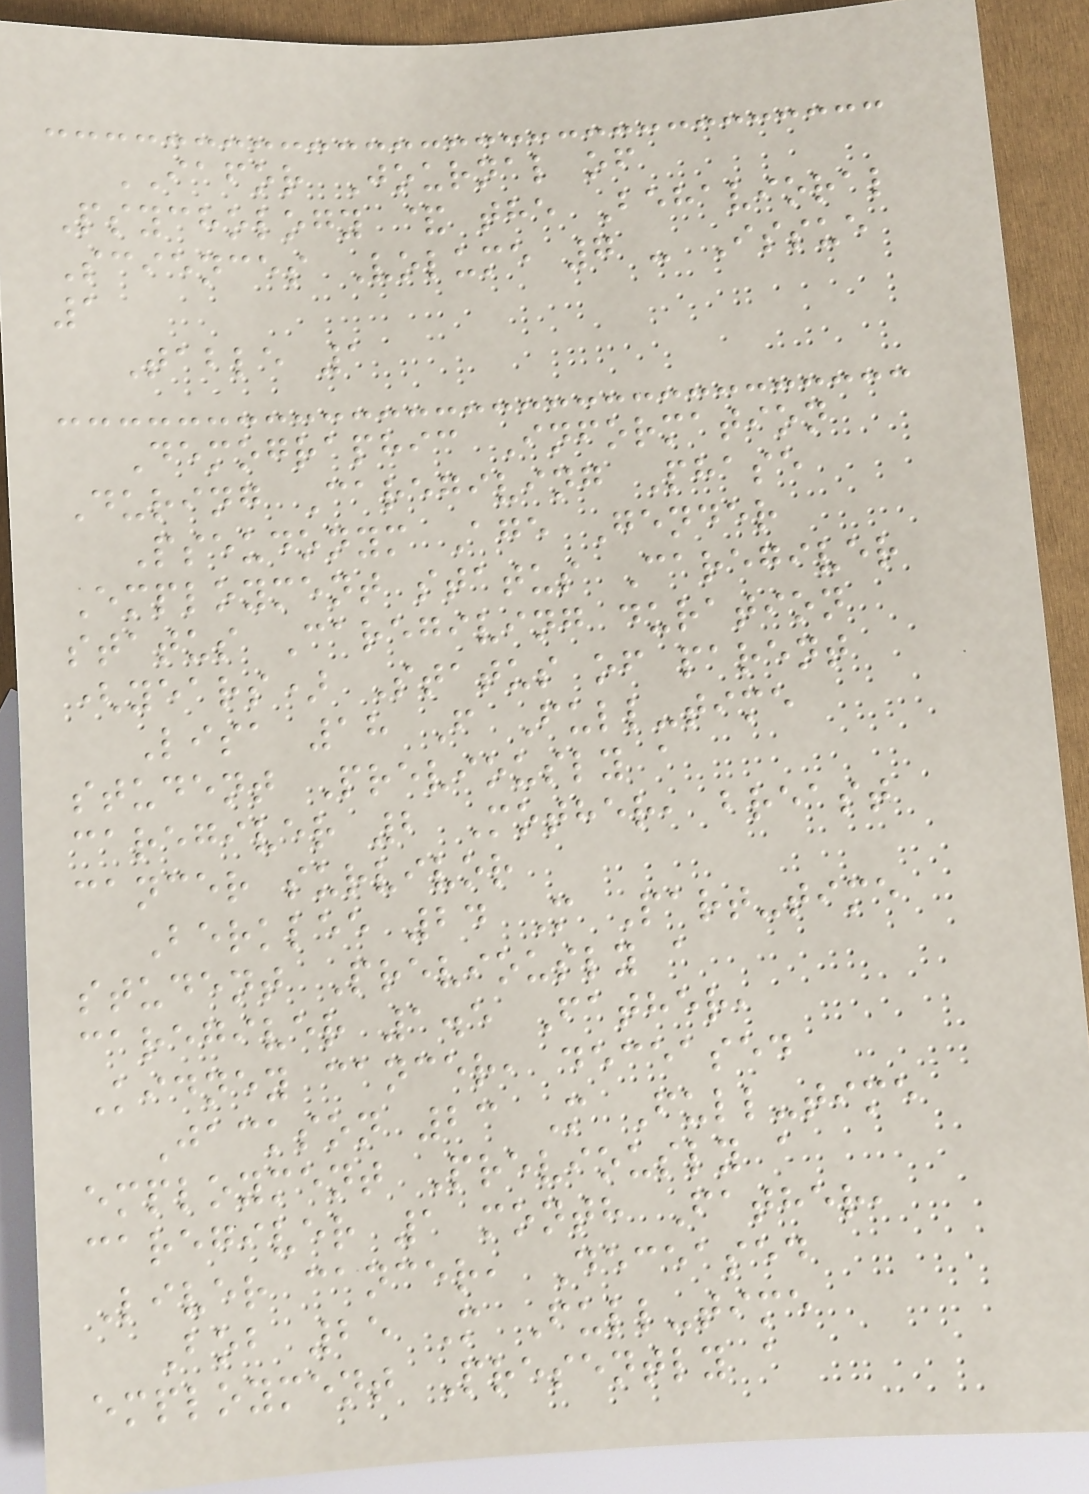IAFOR Journal of
Psychology & the Behavioral
Sciences Volume 7 - Issue
1
Table 1
Demographic Information
During Caregiving Phase
Pseudonym Age Gender
Employment status Caregiver
status Caregiving duration
(years) Status of parent
Lisa 18 F Full-time
student Previously a
caregiver 2 Mother, breast
cancer survivor
Berklee 24 M Part-time
student Previously a
caregiver 1.5 Father,
Kidney cancer, deceased
Jackson 23 M Full-time
employment Previously a
caregiver 1 month Father,
Liver cancer, Deceased
Bob 25 M Full-time
employment Presently a
